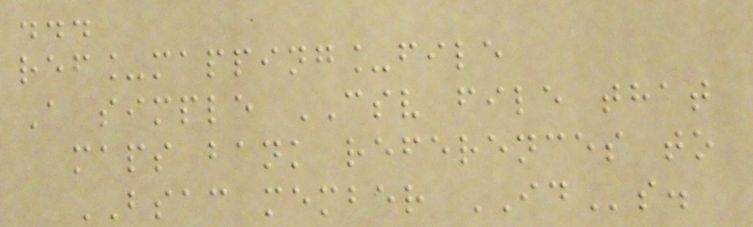...
ref_mapping_file
A simple CSV file that
maps bank references to
BSAC member IDs.
